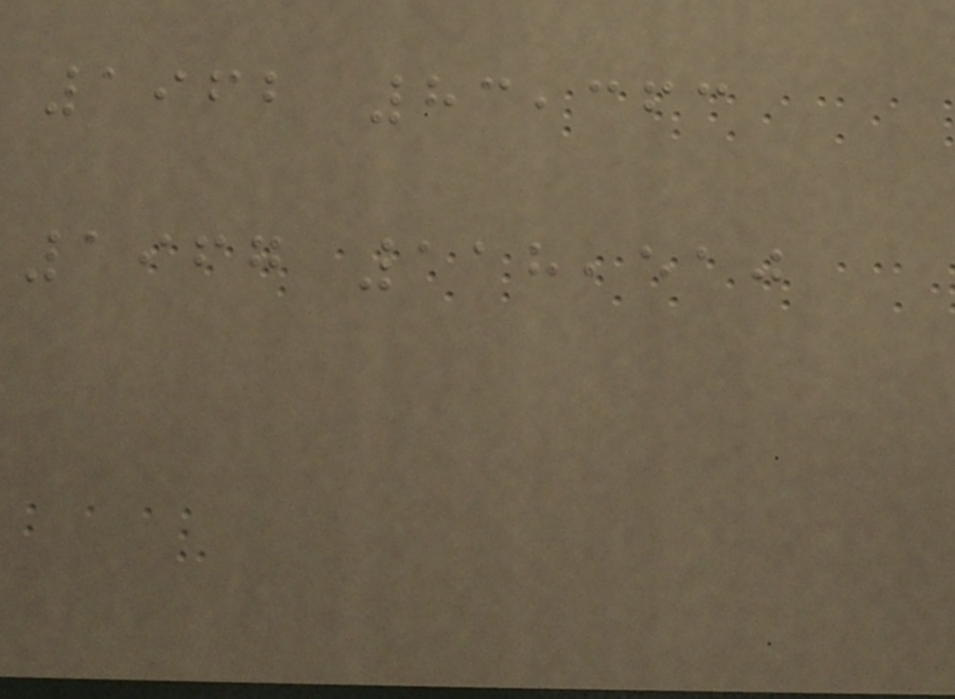1962 83,363
1967 118,510
